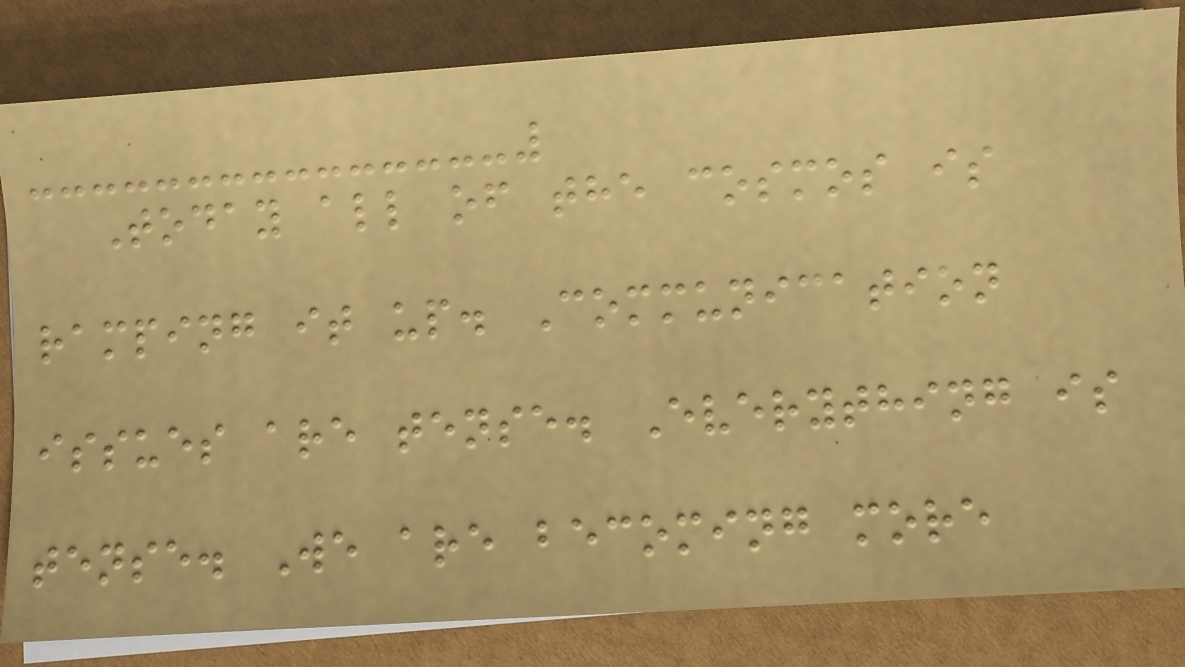Today all of the cosmos is
ramping it up. Communication
issues are tense. Everything is
tense. We are becoming more
